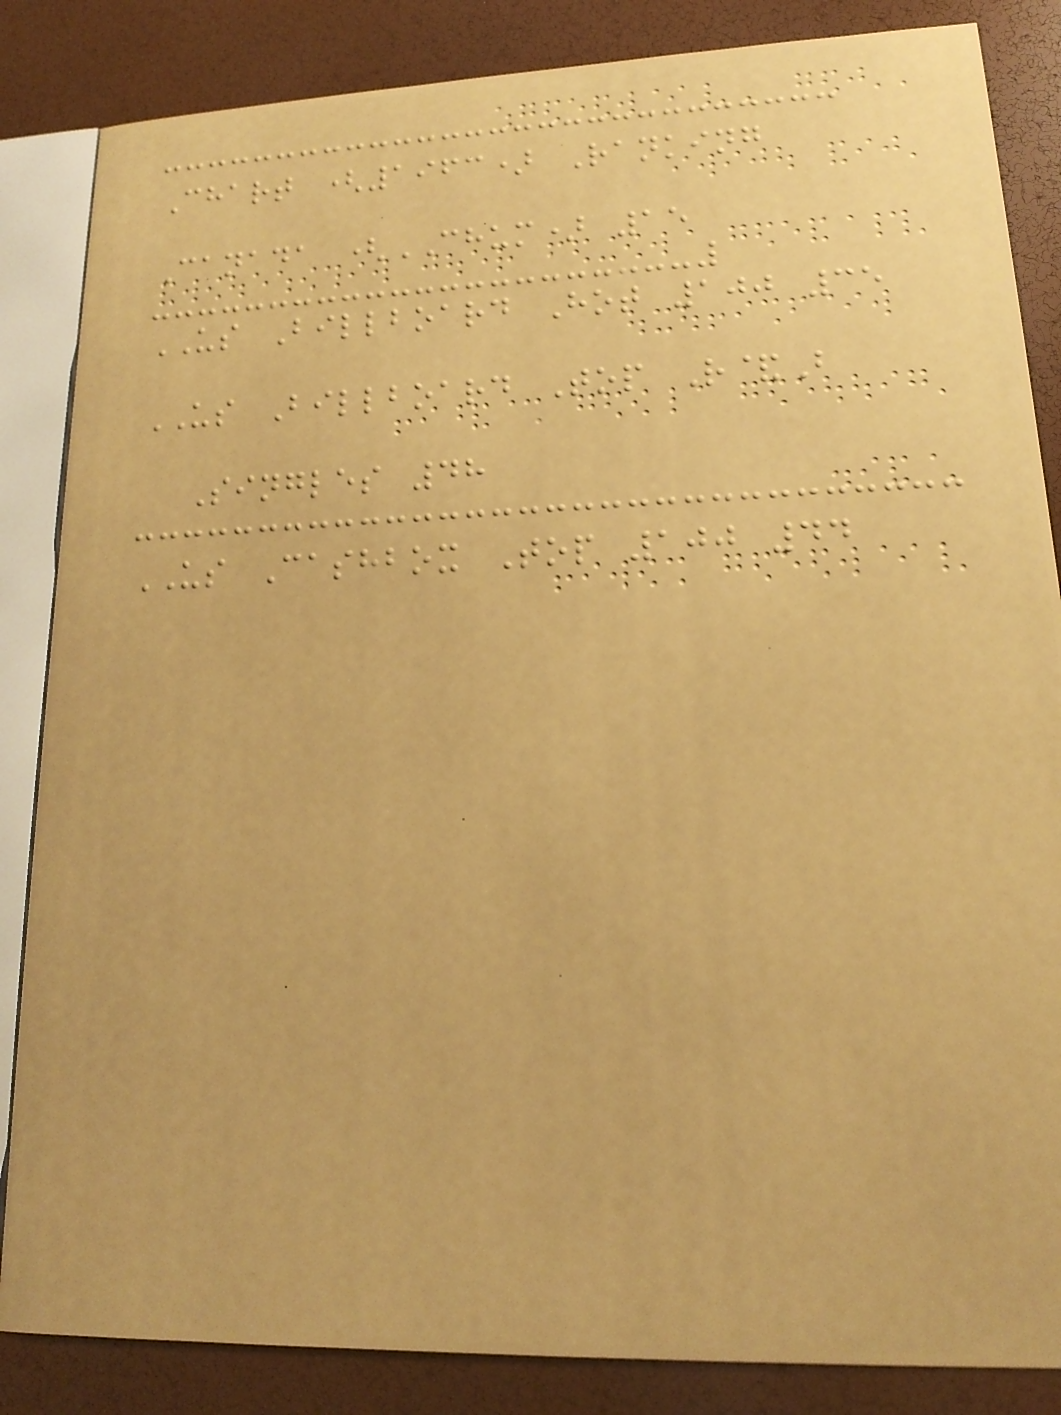Chart (1963) Ranking
Canada (CHUM) 15
US Billboard Hot 100 35
US Billboard Top R&B
Singles 48
US Cashbox Top 100 44
